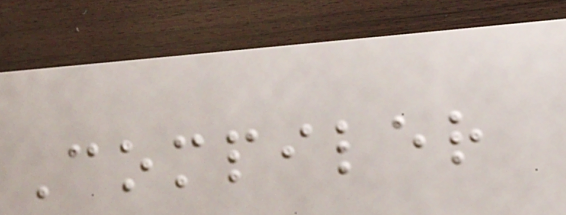Compiler
